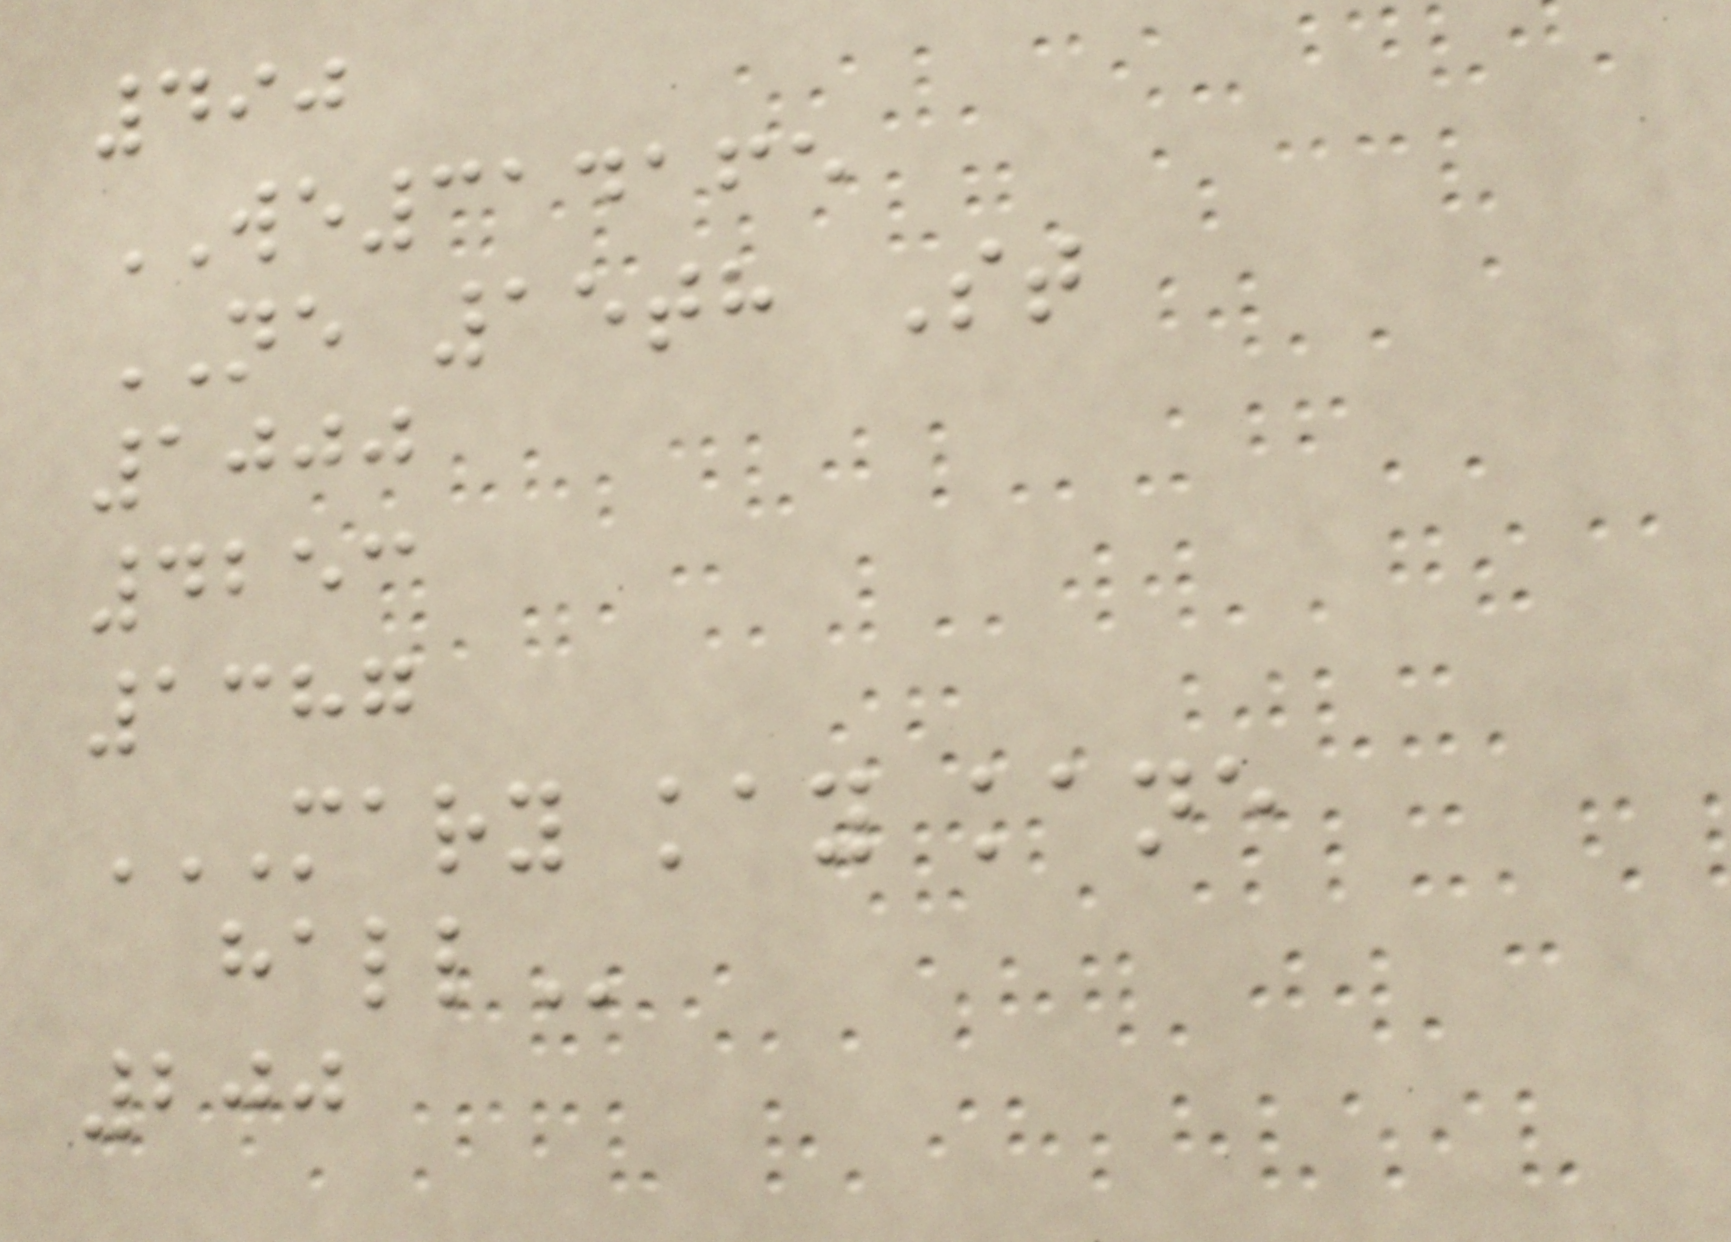490
WE314165
NE 15th St
1000
4253
1387
MARY KAY KANE
HALL
200
